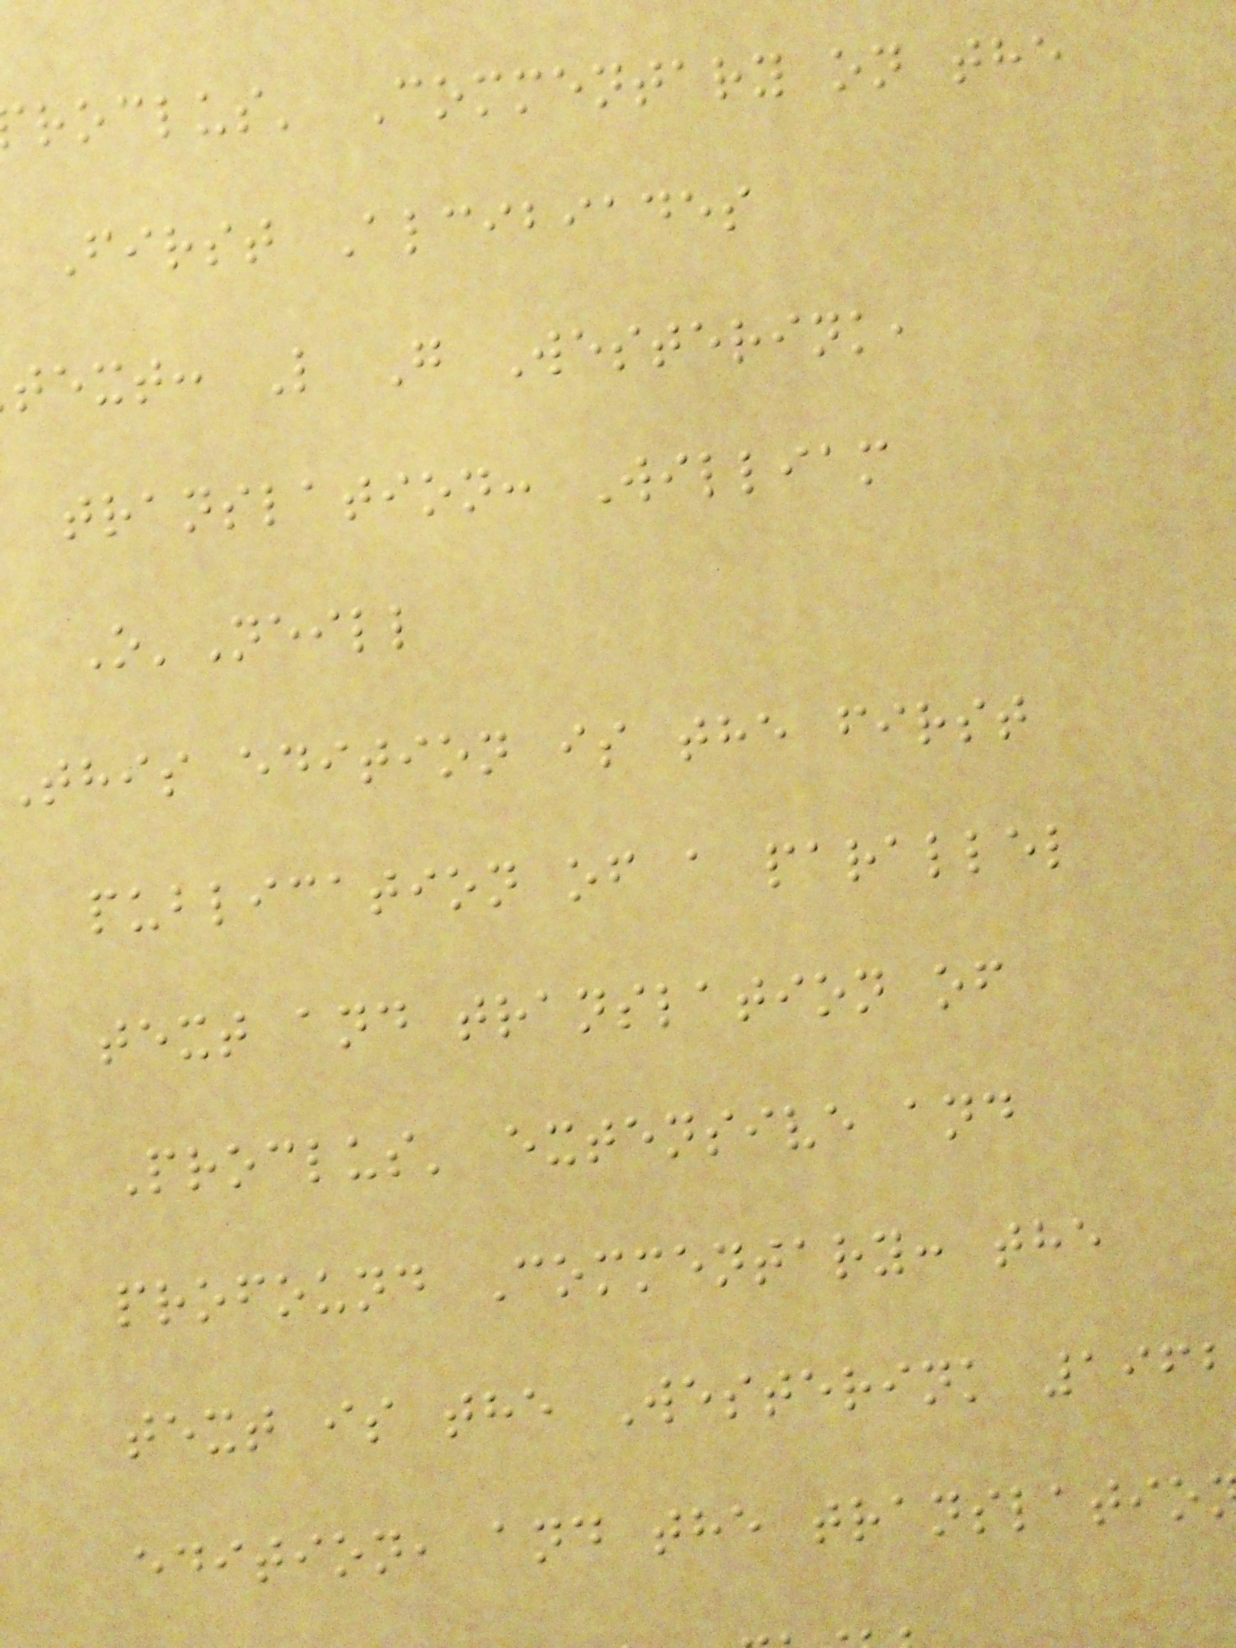roclus' Commentary on the
First Alcibiades
text: L G Westerink,
translation: William
O'Neill
this edition is the first
publication of a parallel
text and translation of
Proclus' extensive and
profound Commentary: the
text is the Westerink 1962
edition, and the translatio
